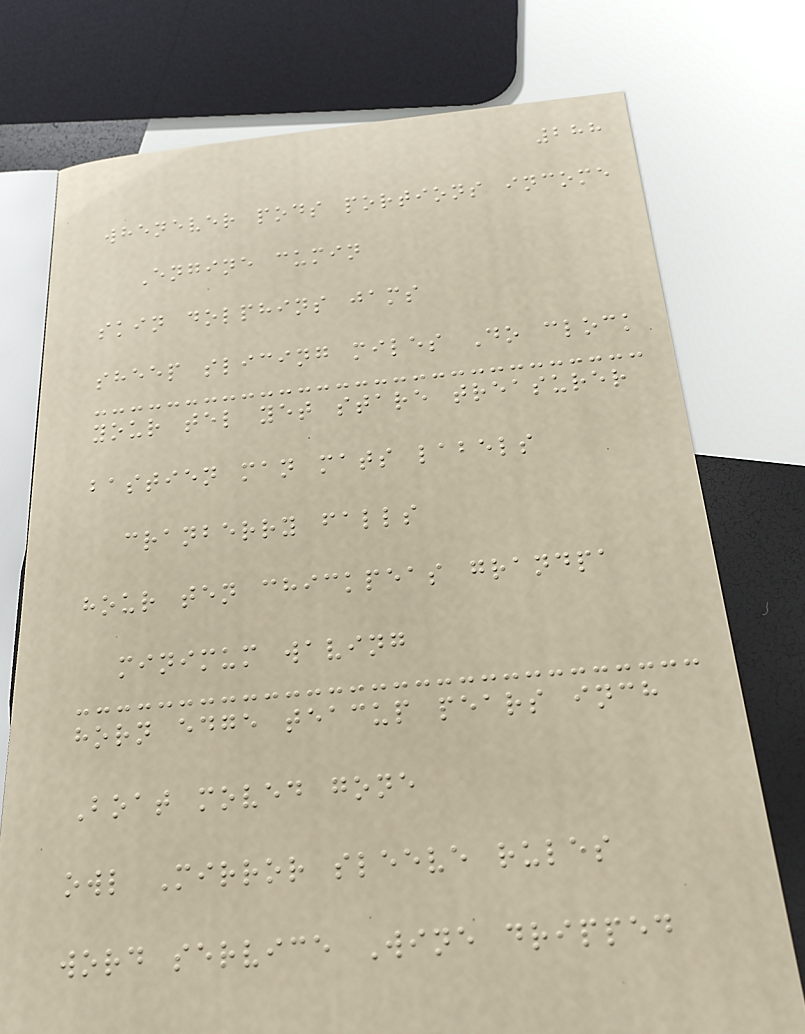288
whenever pods portions income
Engine cumin
skin dolphins jams
sheep slicing miles Do clock
your tel yet stare treasurer
bastien man mats labels
cranberry falls
hour ten chickpeas grandpa
minimum waving
horn edge teacup pears inch
Boat moved gone
owl Mirror sleeve rules
word service Wine dripped
